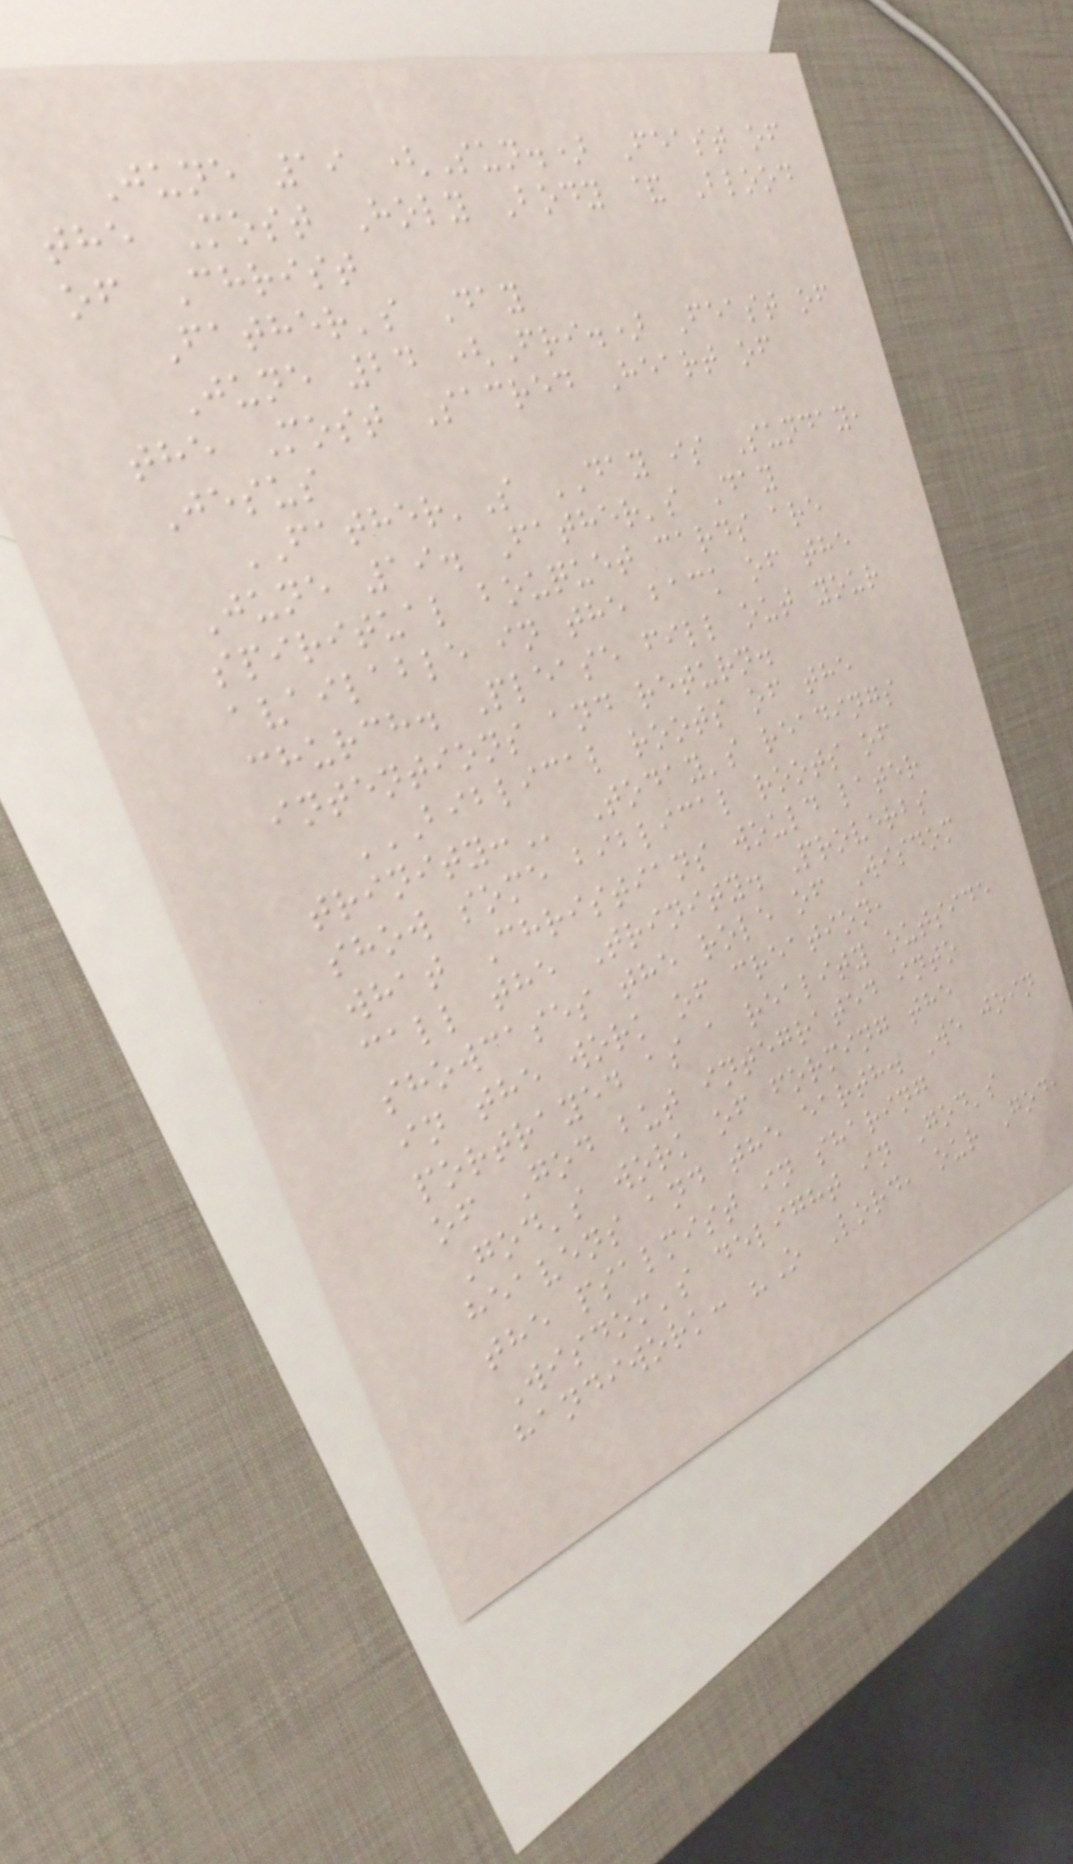June 19 (Sun.) Feast of
the Most Holy Body & Blood
of Christ
Father's Day
June 24 (Fri.) Feast of
the Most Sacred Heart of
Jesus
FATHER'S DAY is Sunday,
June 19. Father's Day
spiritual bouquet cards are
available in the back of the
church. Please fill out your
intentions and return.
BIBLICAL ROOTS OF THE
TRINITY: Today's readings
show some biblical roots of
what Christians would later
call the Trinity. Proverbs
showcases the role of Wisdom
in the work of creation,
portrayed as a reality outside
of God but integrated into
God's work of forming the
heavens and the earth. We join
the psalmist in sharing
Wisdom's delight in God's
handiwork: "O Lord, our God,
